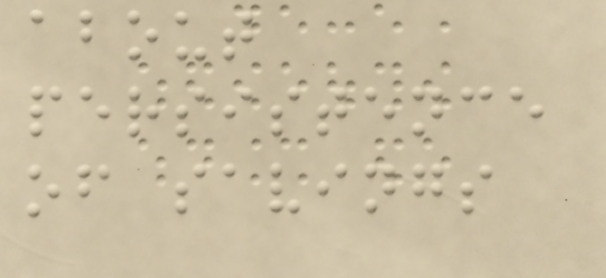about
persistence
of savings
